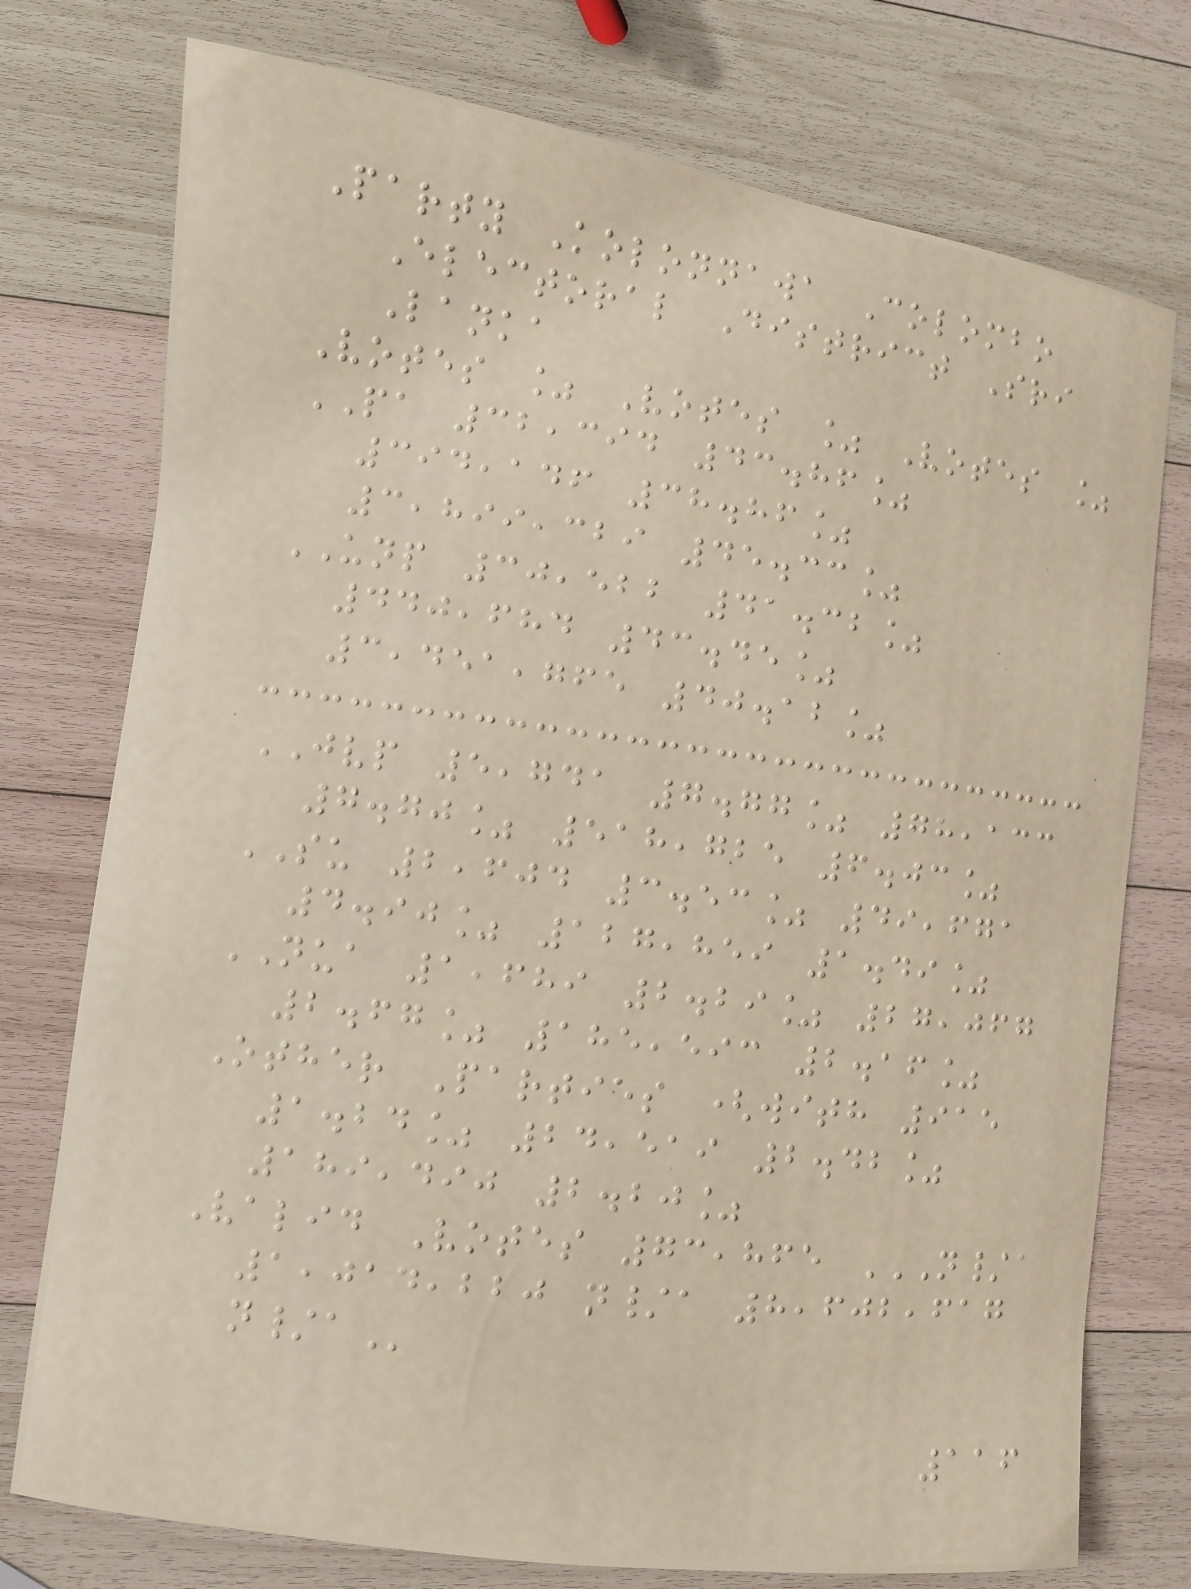Party Kolonnawa Colombo
Electoral District Sri
Lanka
Votes % Votes % Votes %
PA 32,394 43.86%
394,146 38.86%
3,899,329 45.33%
UNP 30,522 41.32%
440,684 43.45%
3,451,765 40.12%
JVP 5,741 7.77% 78,133
7.70% 518,725 6.03%
SU 2,604 3.53% 49,671
4.90% 127,859 1.49%
NUA 1,689 2.29% 27,067
2.67% 185,593 2.16%
Other Parties (with 915
1.24% 24,519 2.42%
189,490 2.20%
Valid Votes 73,865 N/A
1,014,220 N/A 8,602,617
N/A
116
